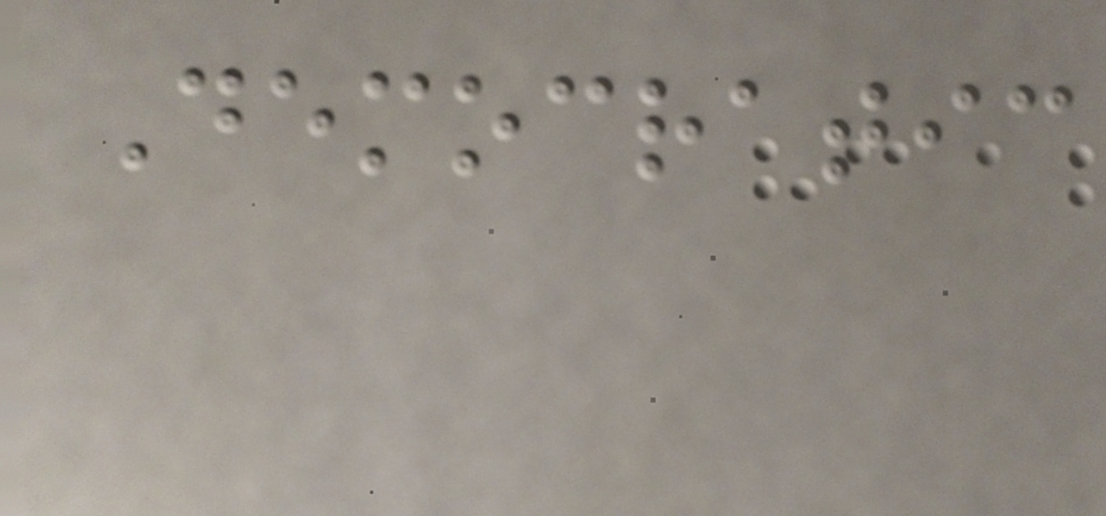Democratic
